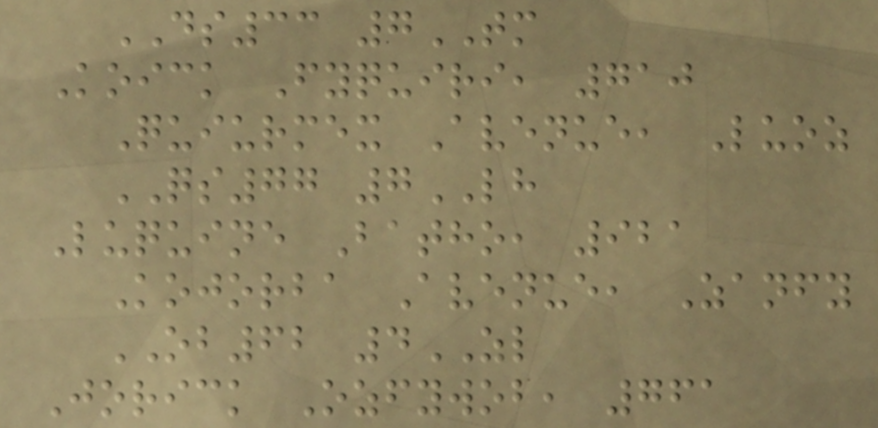DS33 7TM
Koick Fyquiri, 710
Quiurmex Avenue, Luoz
QS77 7LH
Luquine Batho, 921
Kojorba Avenue, Zanfy
OB62 4ZL
Jorick Ozfywob, 761
